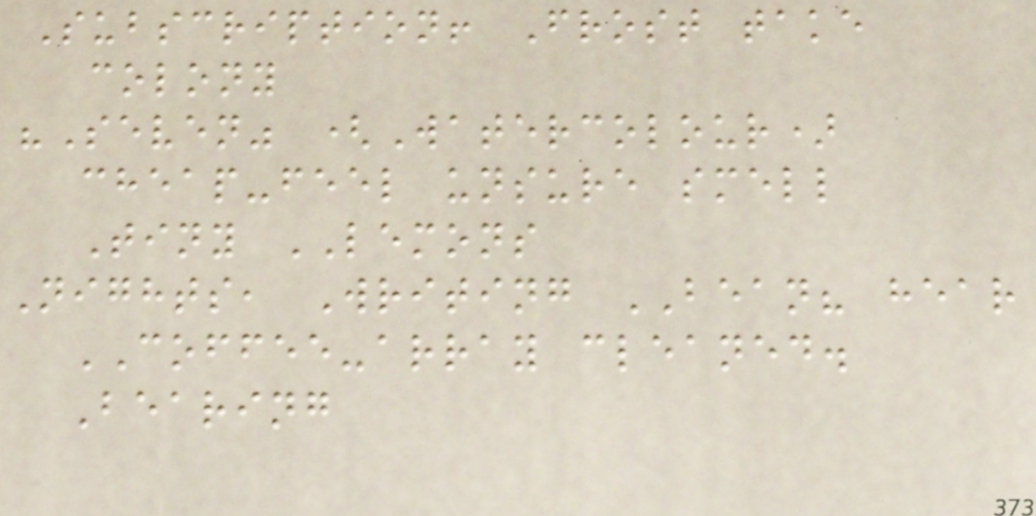Subscription! Frost take
colony
"Seven" (Watercolour)
cheap-feel unsure smell
Tiny LEMONS
Nights, Writing BEAN? hear
COFFEE-array cleaned.
Bearing
